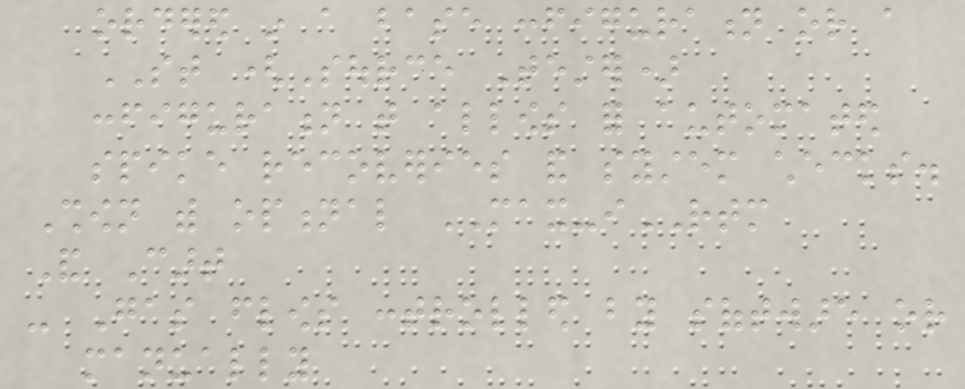ordered in a base configuration or a
ST (Source Tester)
configuration that allows for automated
spike recoveries and system checks.
Shown with optional MAX-iRTM
And Cart
- Gas flows controlled by software or
manually
